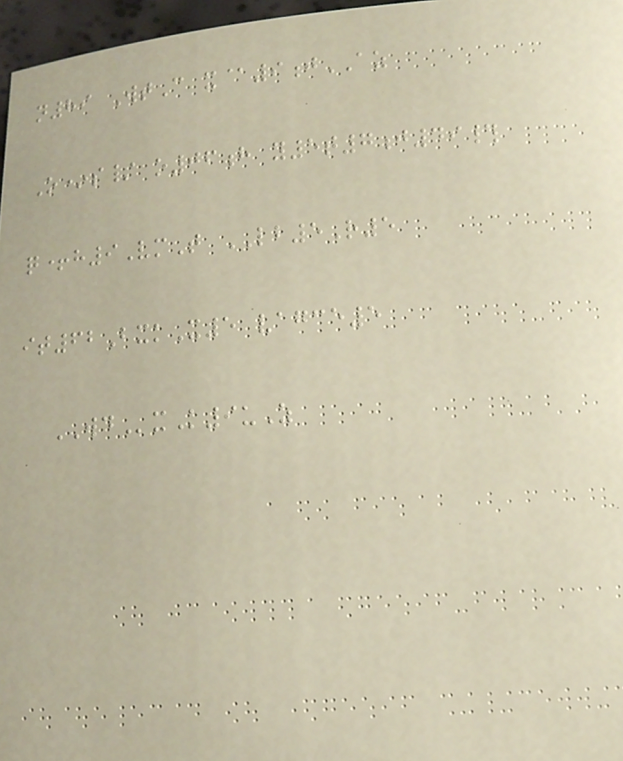n89 WtC x@9jAZ
O*s/ o06h y5t7j49#
q+h9VmT LB5R5
it62BxkX5 vagce5
WDxK9uZ
